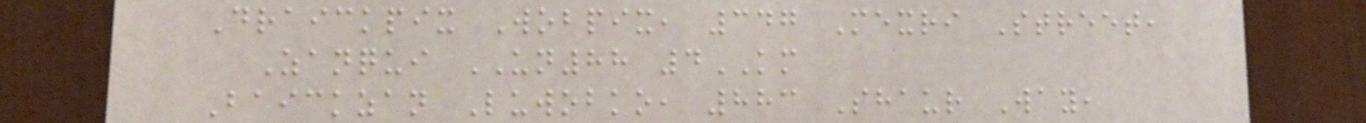Draickpix Wobpix, 347 Mexri Street,
Zanqui UN88 4KM
Baickzan Luwobko, 883 Shaur Way,
